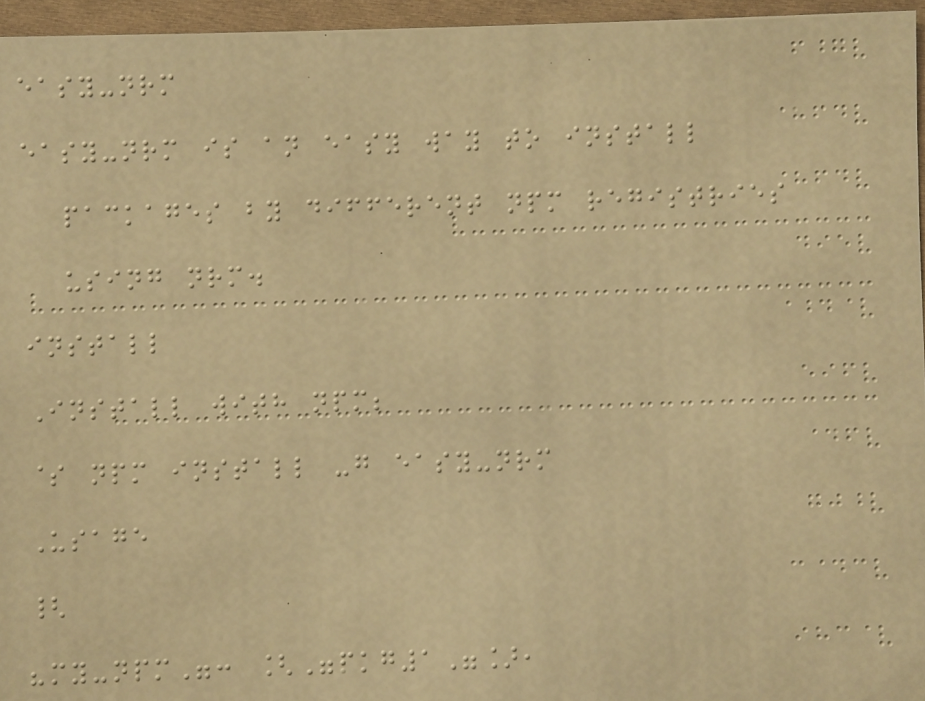easy-nrm
easy-nrm is an easy way to install
packages by different npm registries
using nrm.
install
Install with npm;
$ npm install -g easy-nrm
Usage
{
"my-npm": ["pkg1"],
